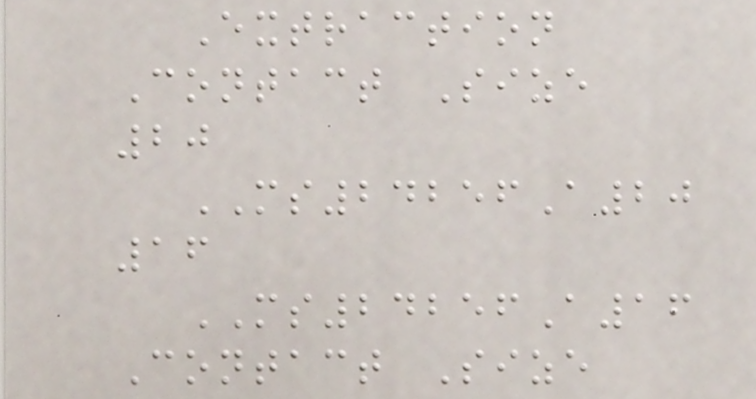Extraction
Contact Size
20
MS24256A20
16
MS24256A16
Contact Size
